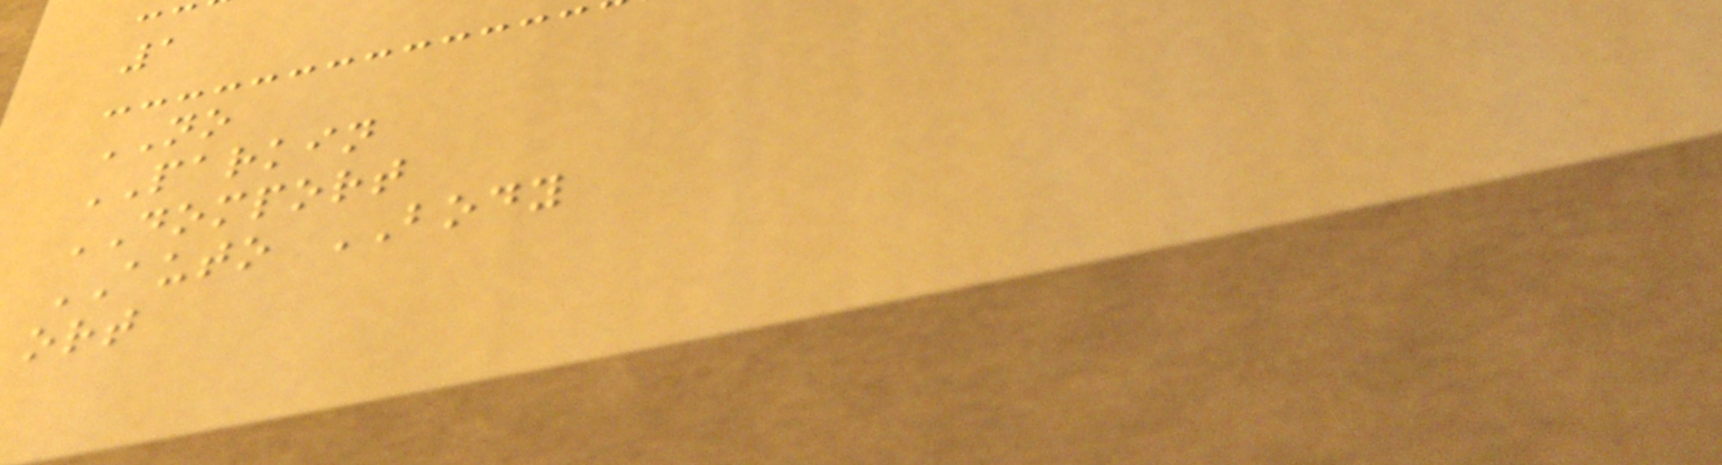1
NO
PARKIN
DOMPORT
AUTO BODY
ort
